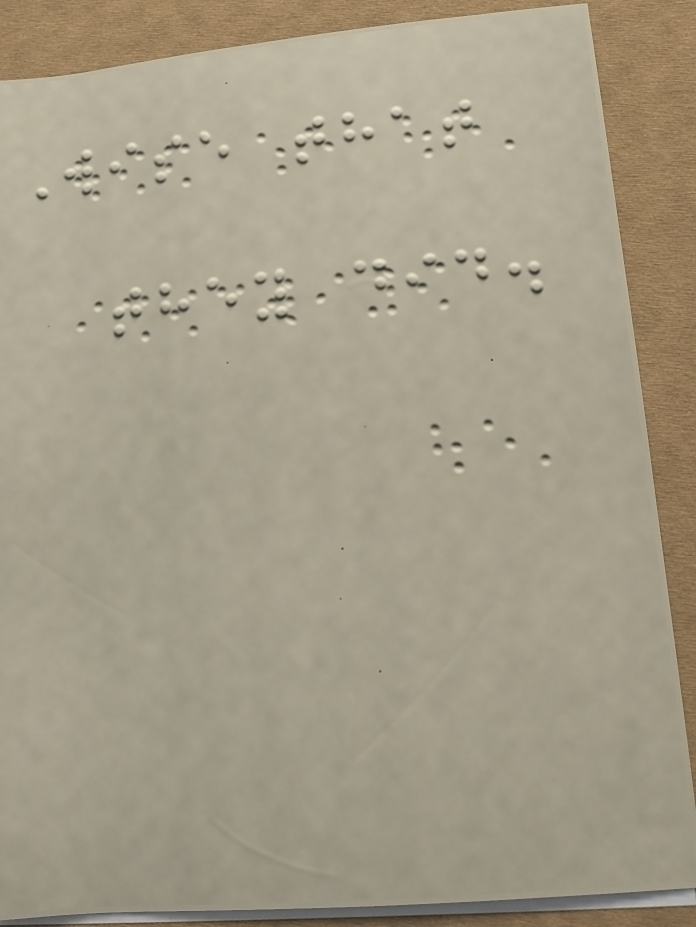Wise that
they did.
